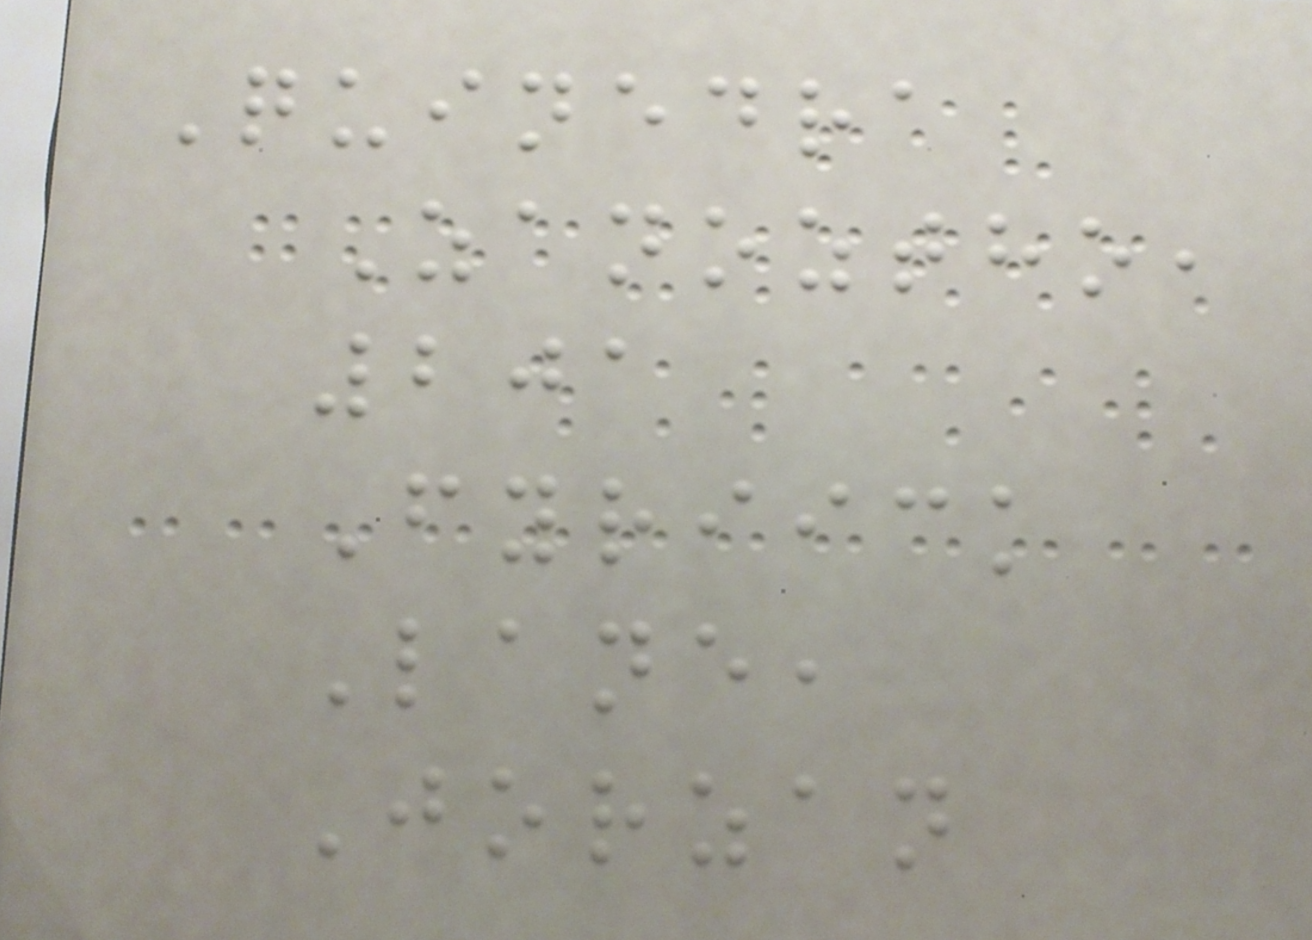Quinedra
Zanoztho,
201
Fyriick
Lane,
Jorzan
